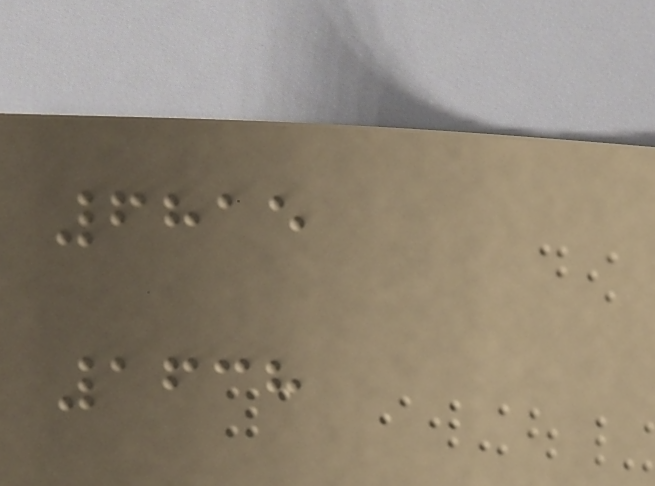6815
1638
